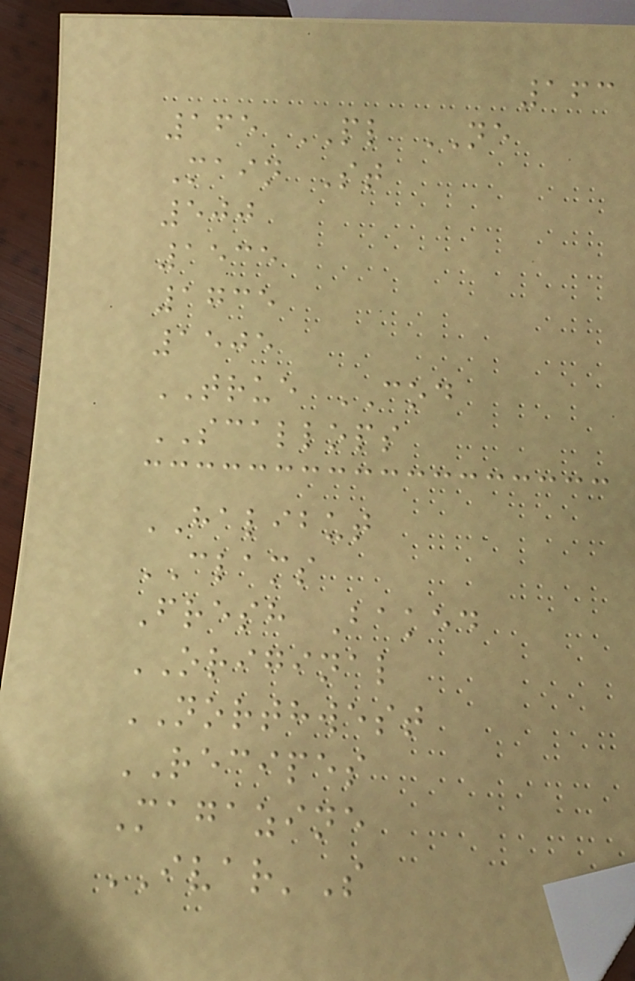163
165 PL NE
Main St
500
1535
1735
1505
TRUE COD
SCALLOPS
HALIBUT
CLAMS
Fresh Baked
ORIGINAL
NORTHWEST
RECIPES
Magazine
IVAR'S
